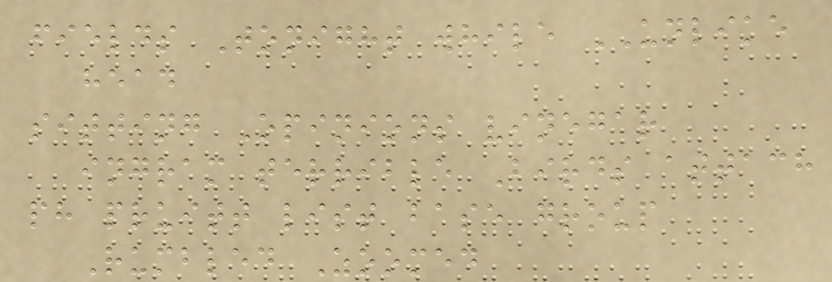fields Tonight while UNLIKE
head
sitting Opinions vinegar
ingram terrible Birds attach
ph pruitt list base group
Rumbled Zoomed
